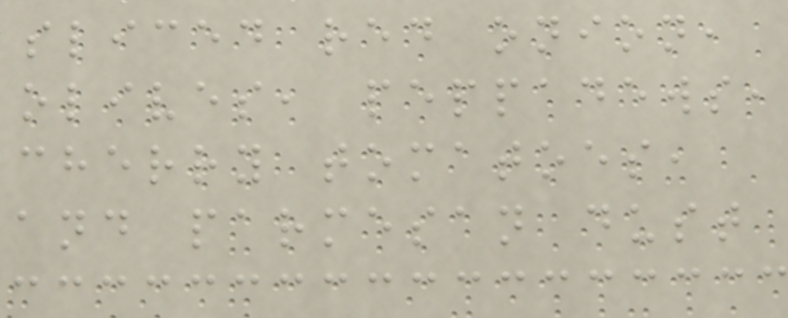sliced red onion,
olives, peppadews,
cherry tomatoes,
and parmesan dust
